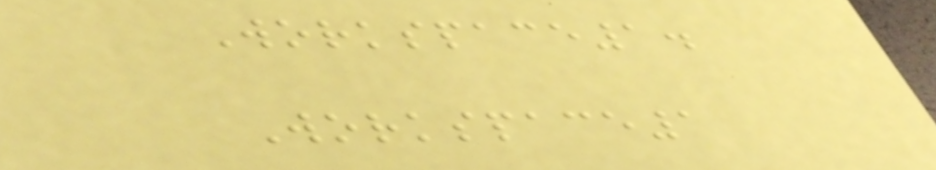Workspace1.
Workspace1
